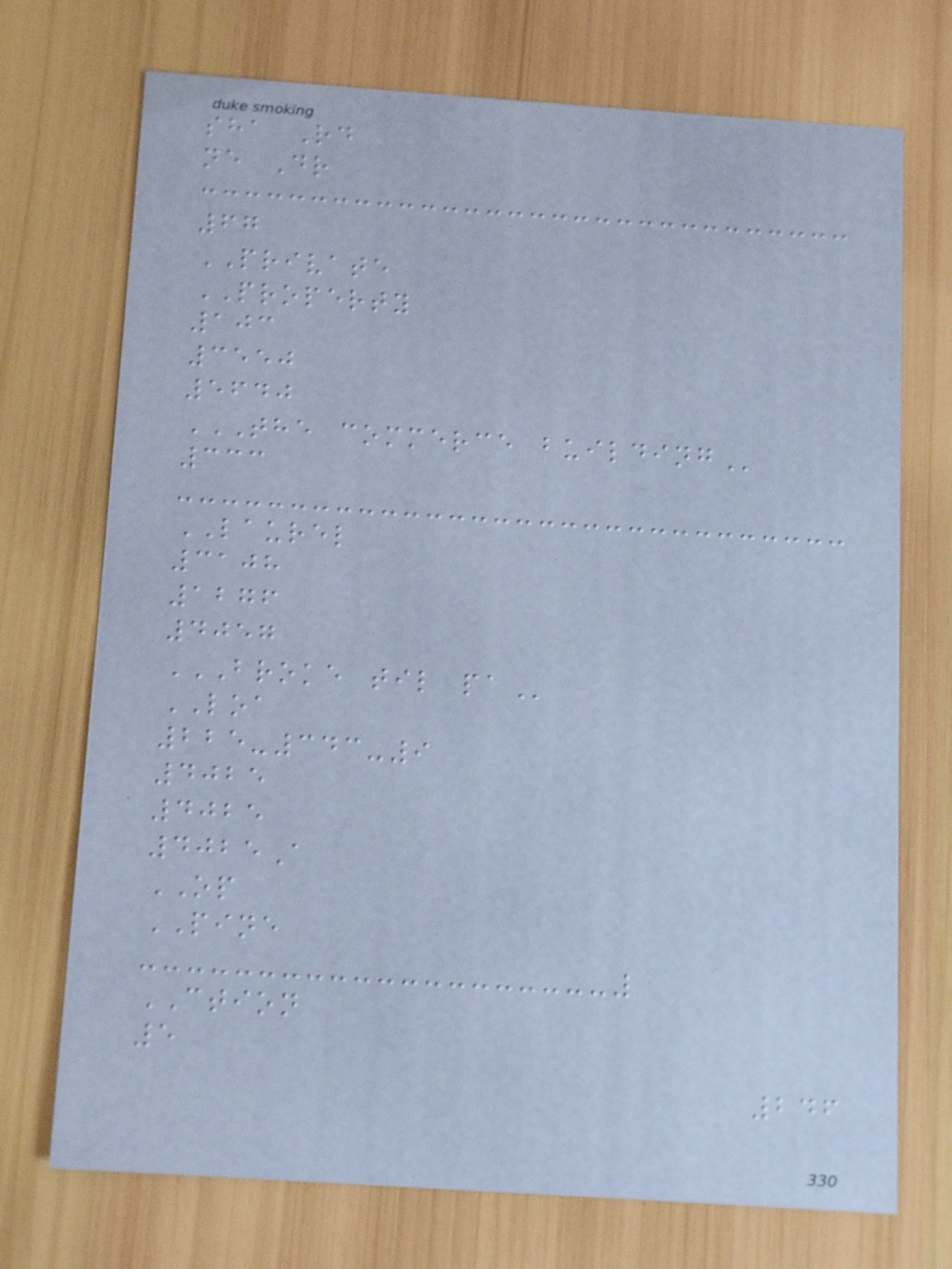sha Rd
ne Dr
67
PRIVATE
PROPERTY
103
3550
5640
THE COMMERCE BUILDING
333
LAUREL
3108
1276
4057
BROKE TIL PA
LOA
225-343-9
4025
4025
4025A
OP
PINE
CTION
5
246
